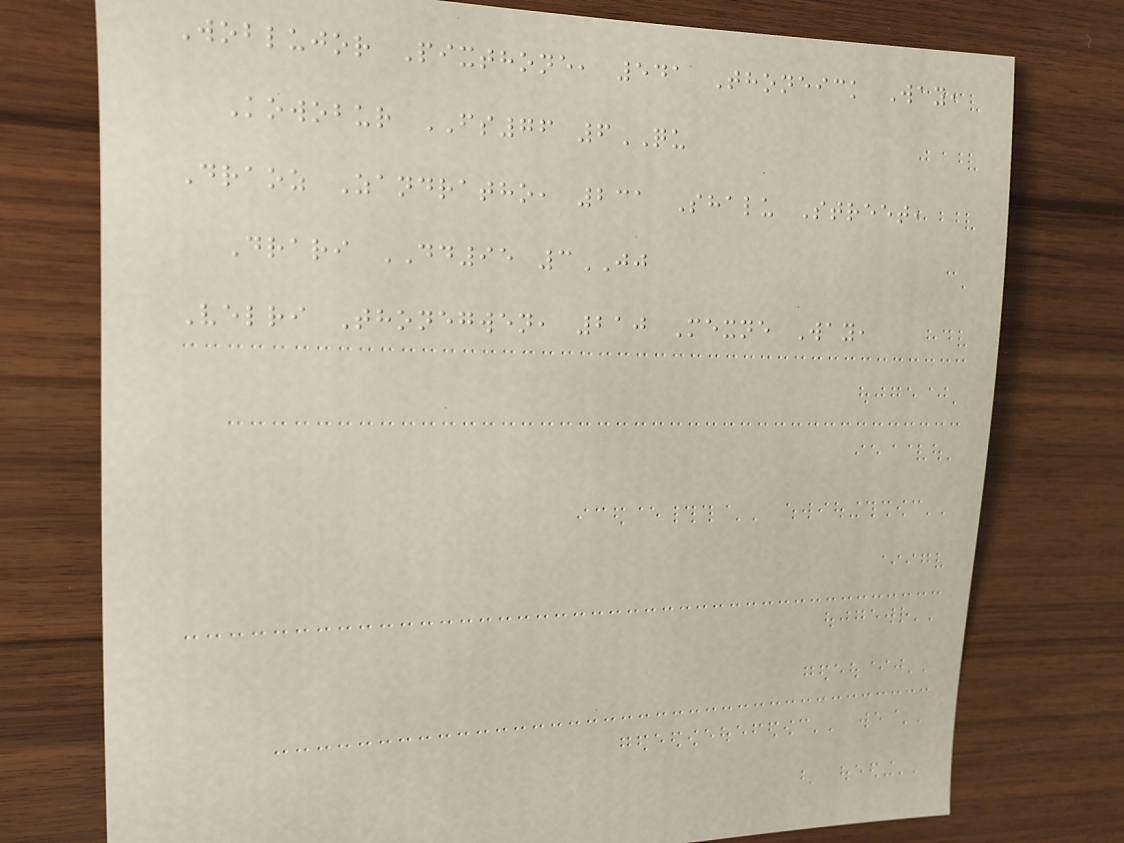Woblujor Pixthone, 541 Thoneick Way,
Kowobur FS76 6QU
Draoz Zandratho, 231 Shalu Street,
Drari DD95 3JJ
Velri Thonegwen, 210 Mexne Way,
